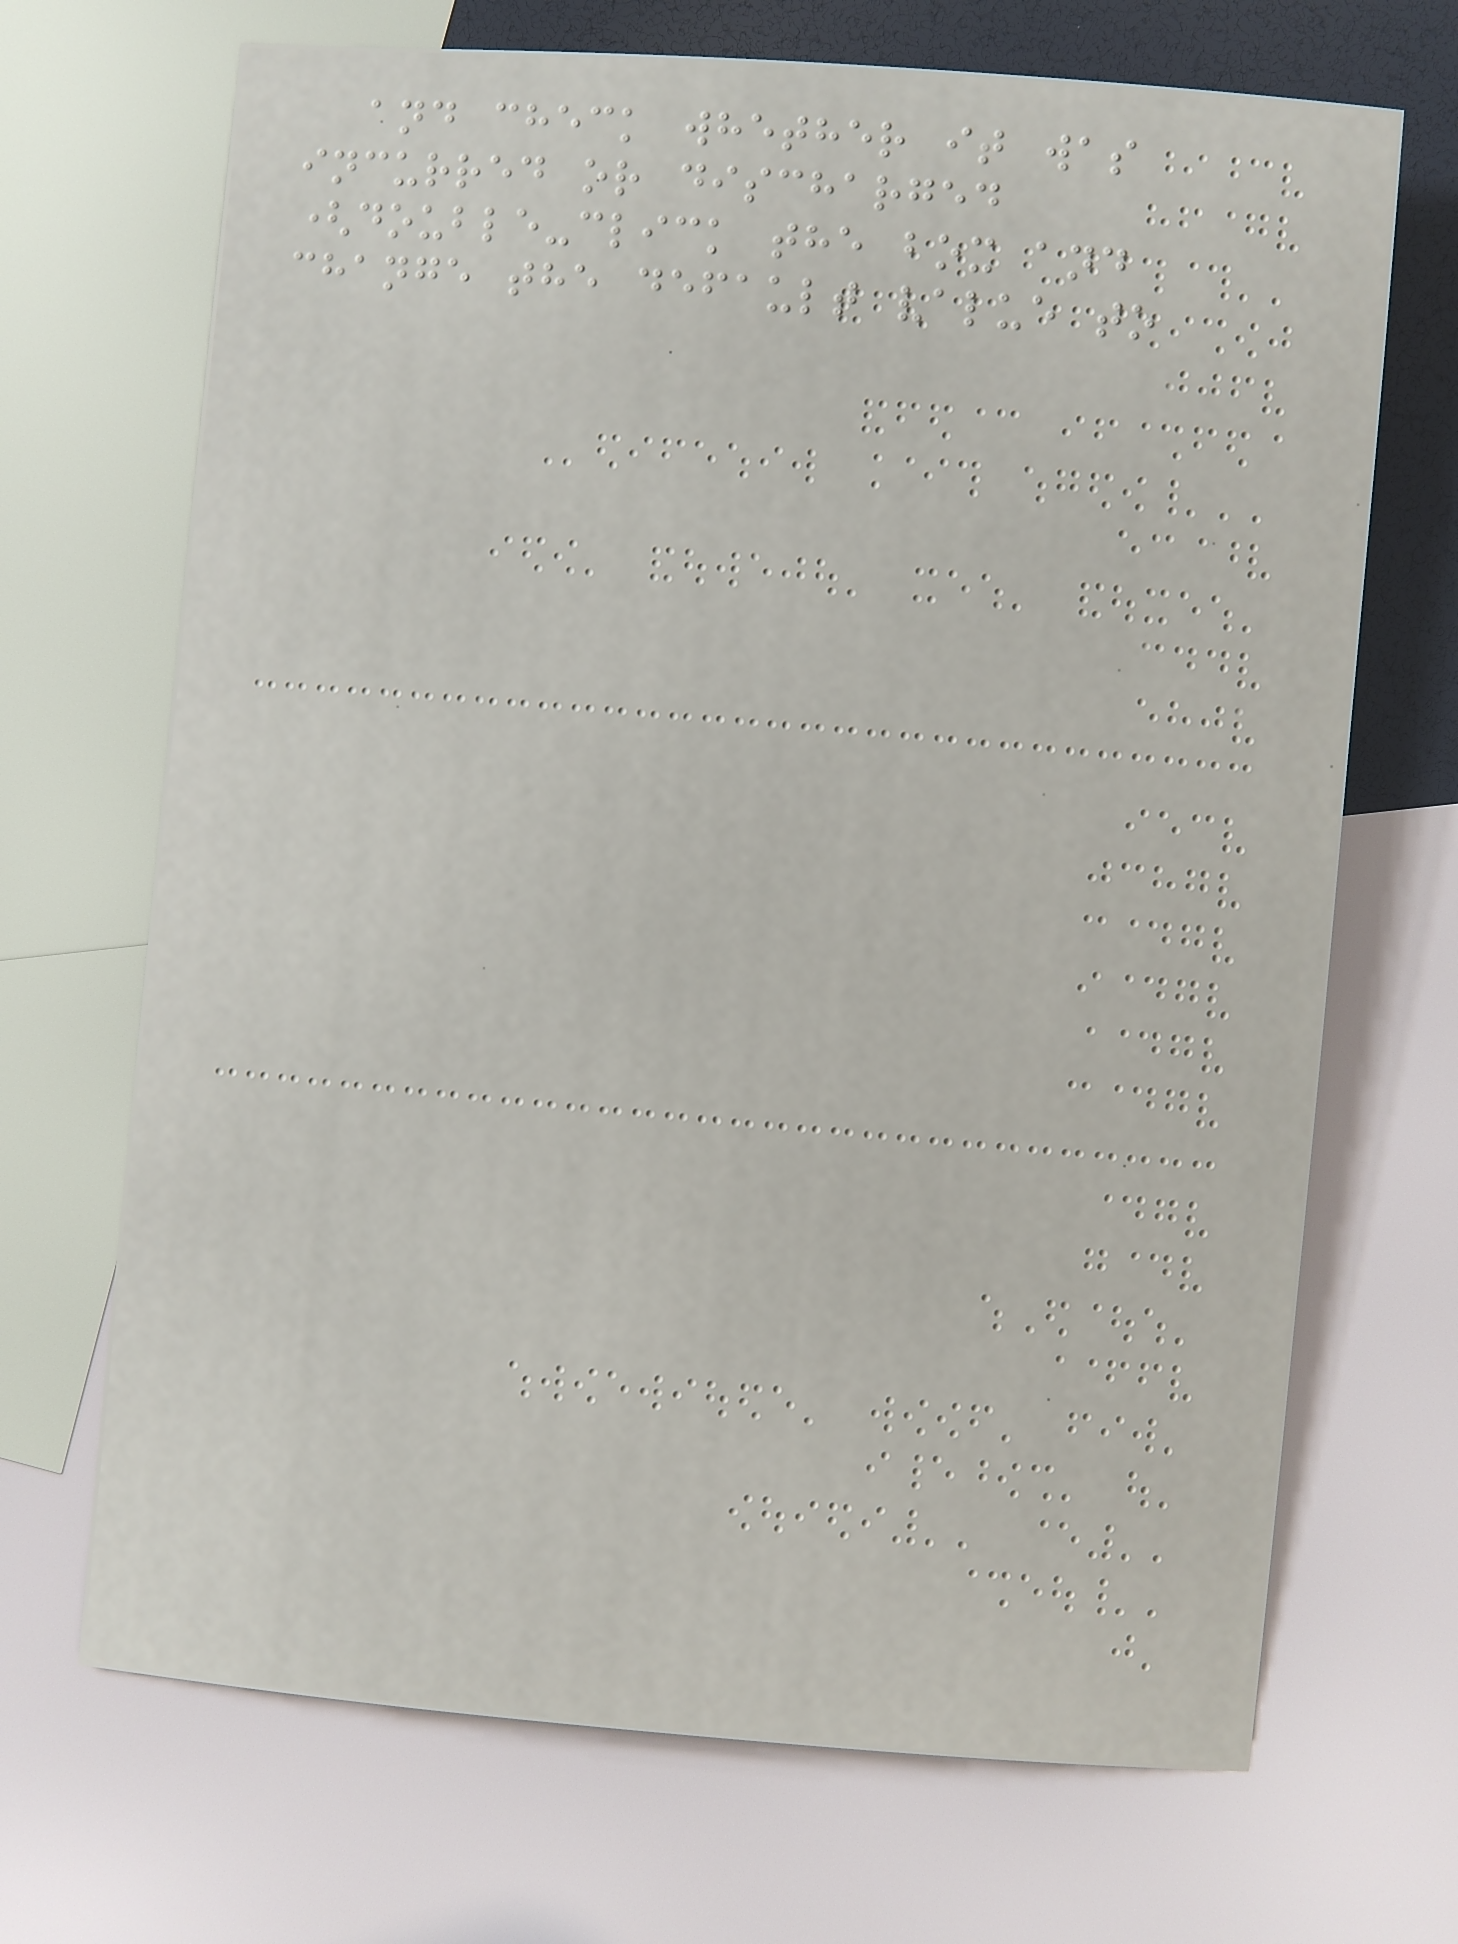and check whether it was
incurred or discharged
(double-click the box and
change the default value to
